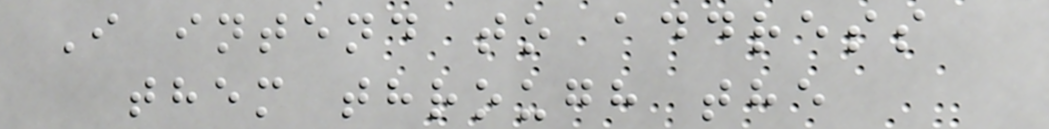I intend to address
them through the
